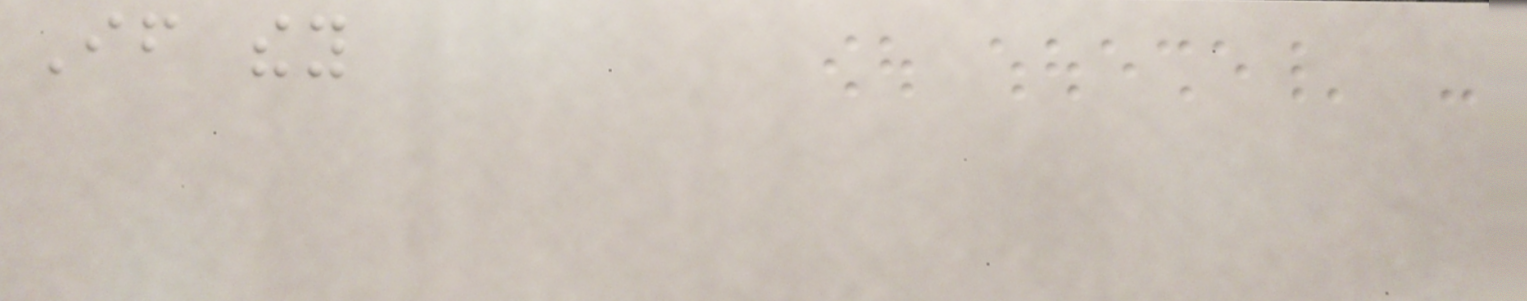If they
